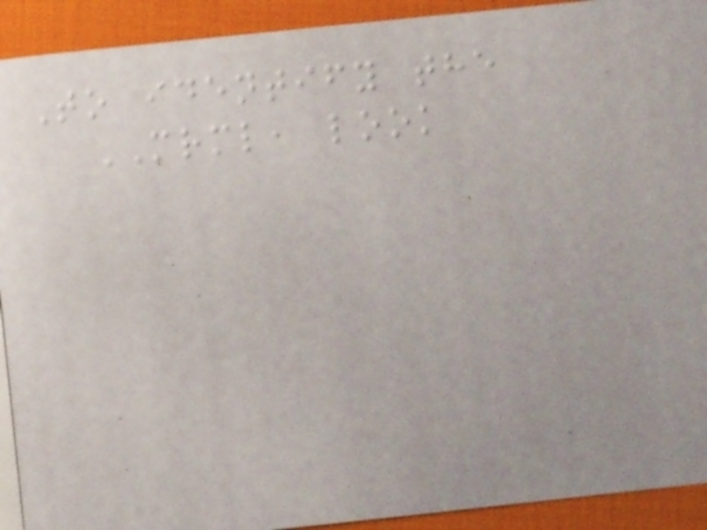To identify the
MRML, look
